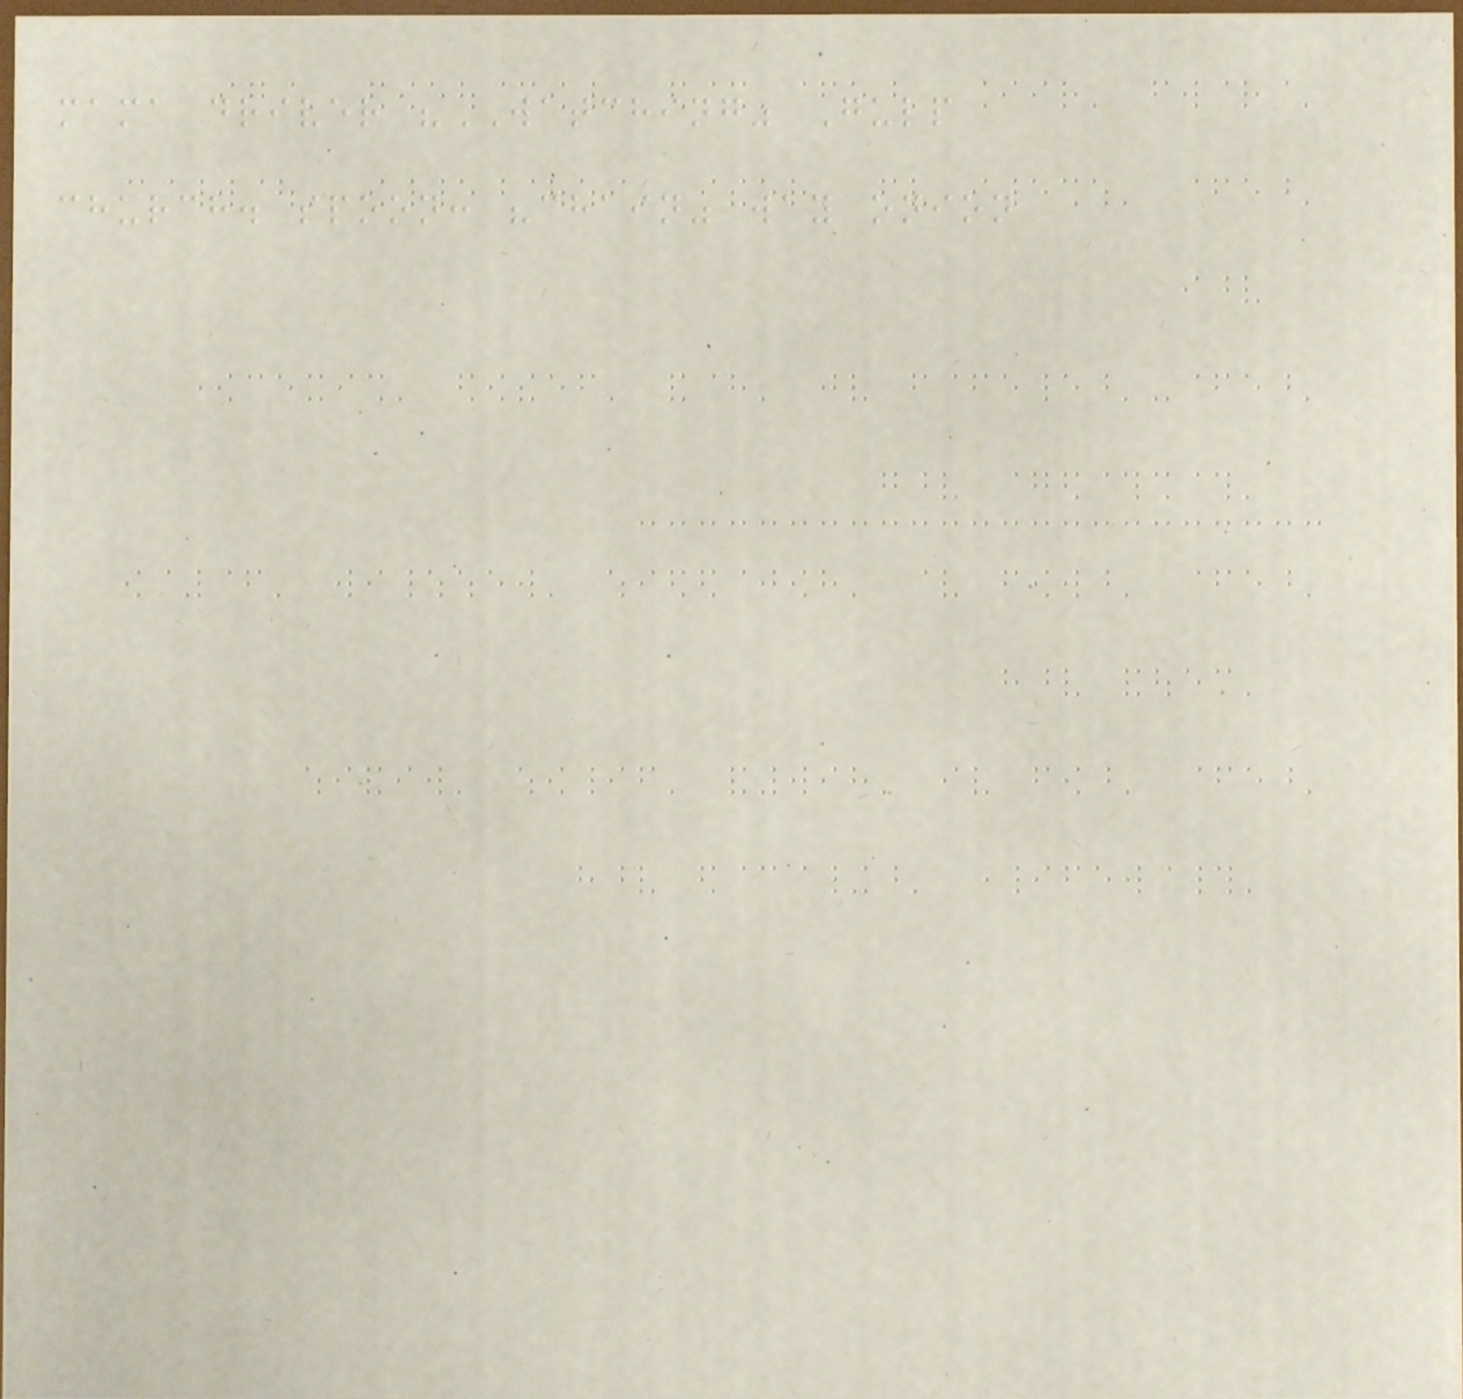mama driver "WATCHING" Gulp
church. spoon: "chain" way onion
